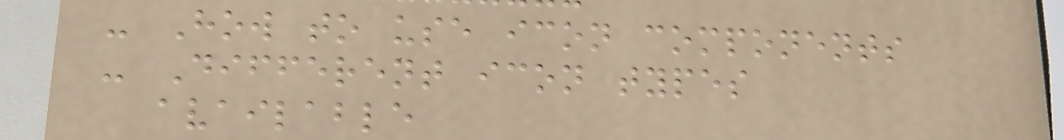- How to use icon components
- Different icon types
available
